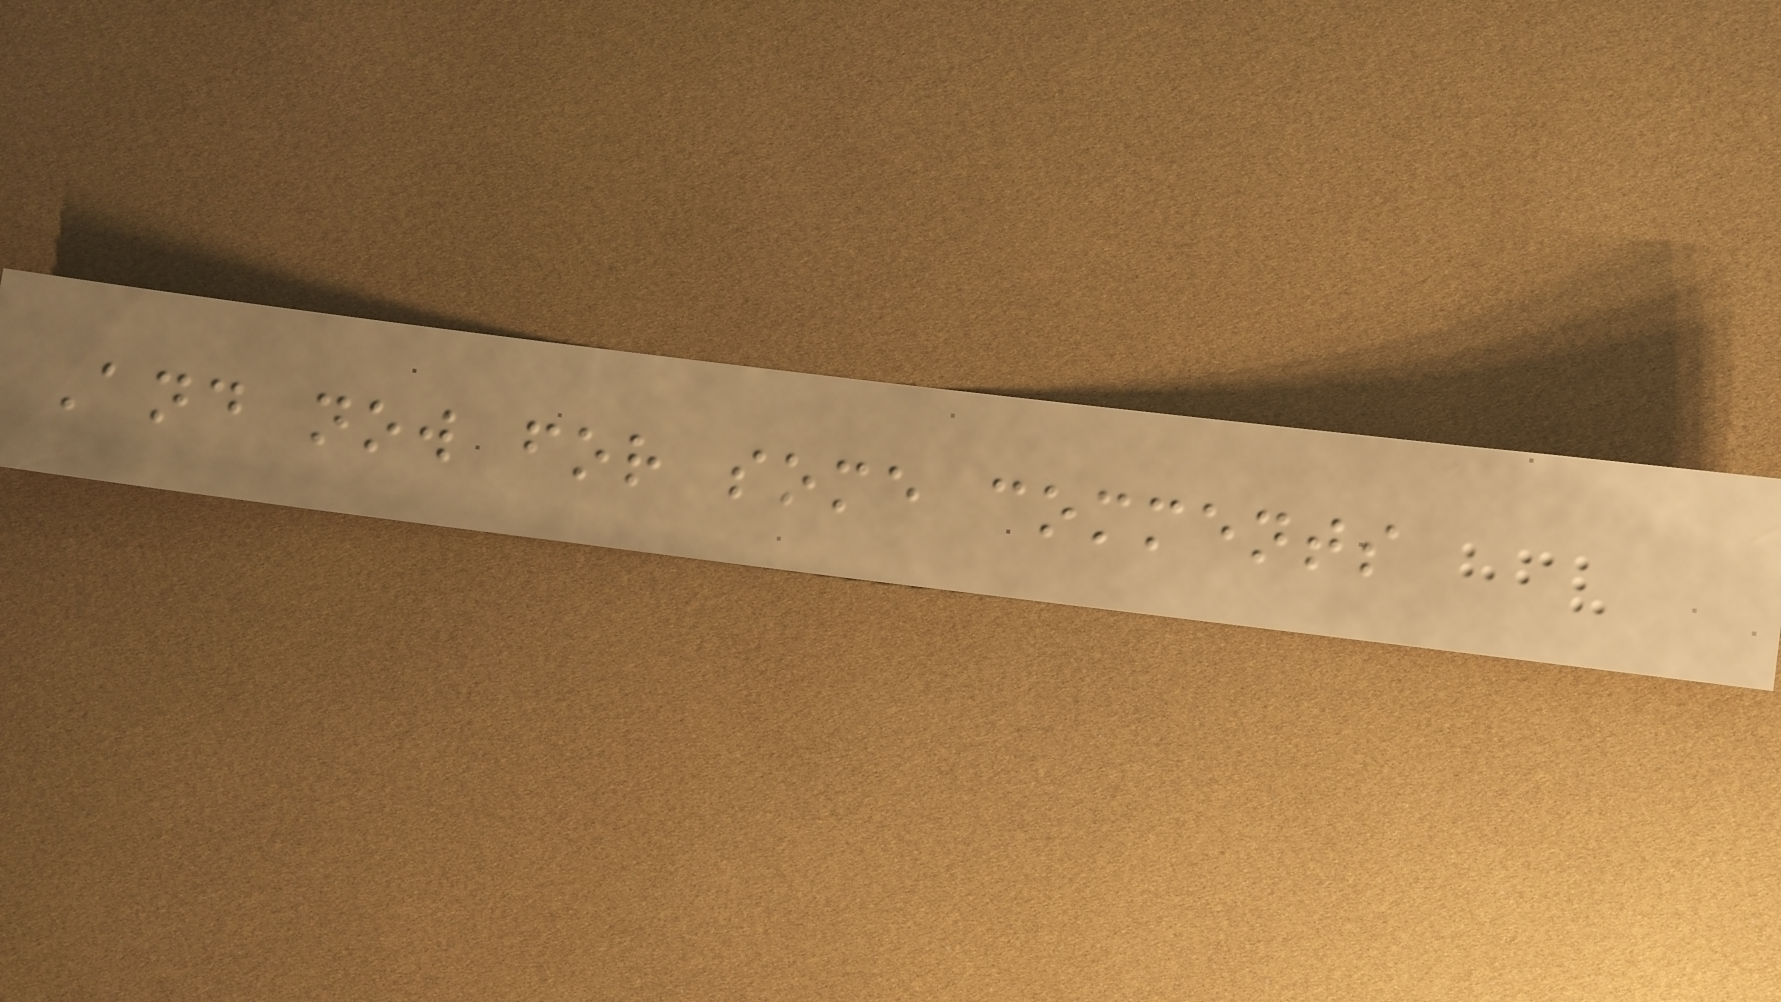And now for some comments
